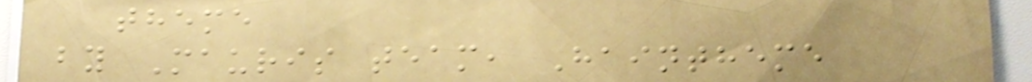theme
by Mauris team, Haintheme
